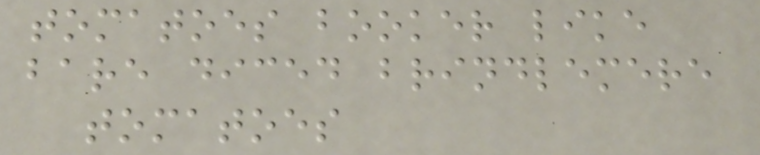tomatoes booker like
bare diced brindlemere
tomatoes
